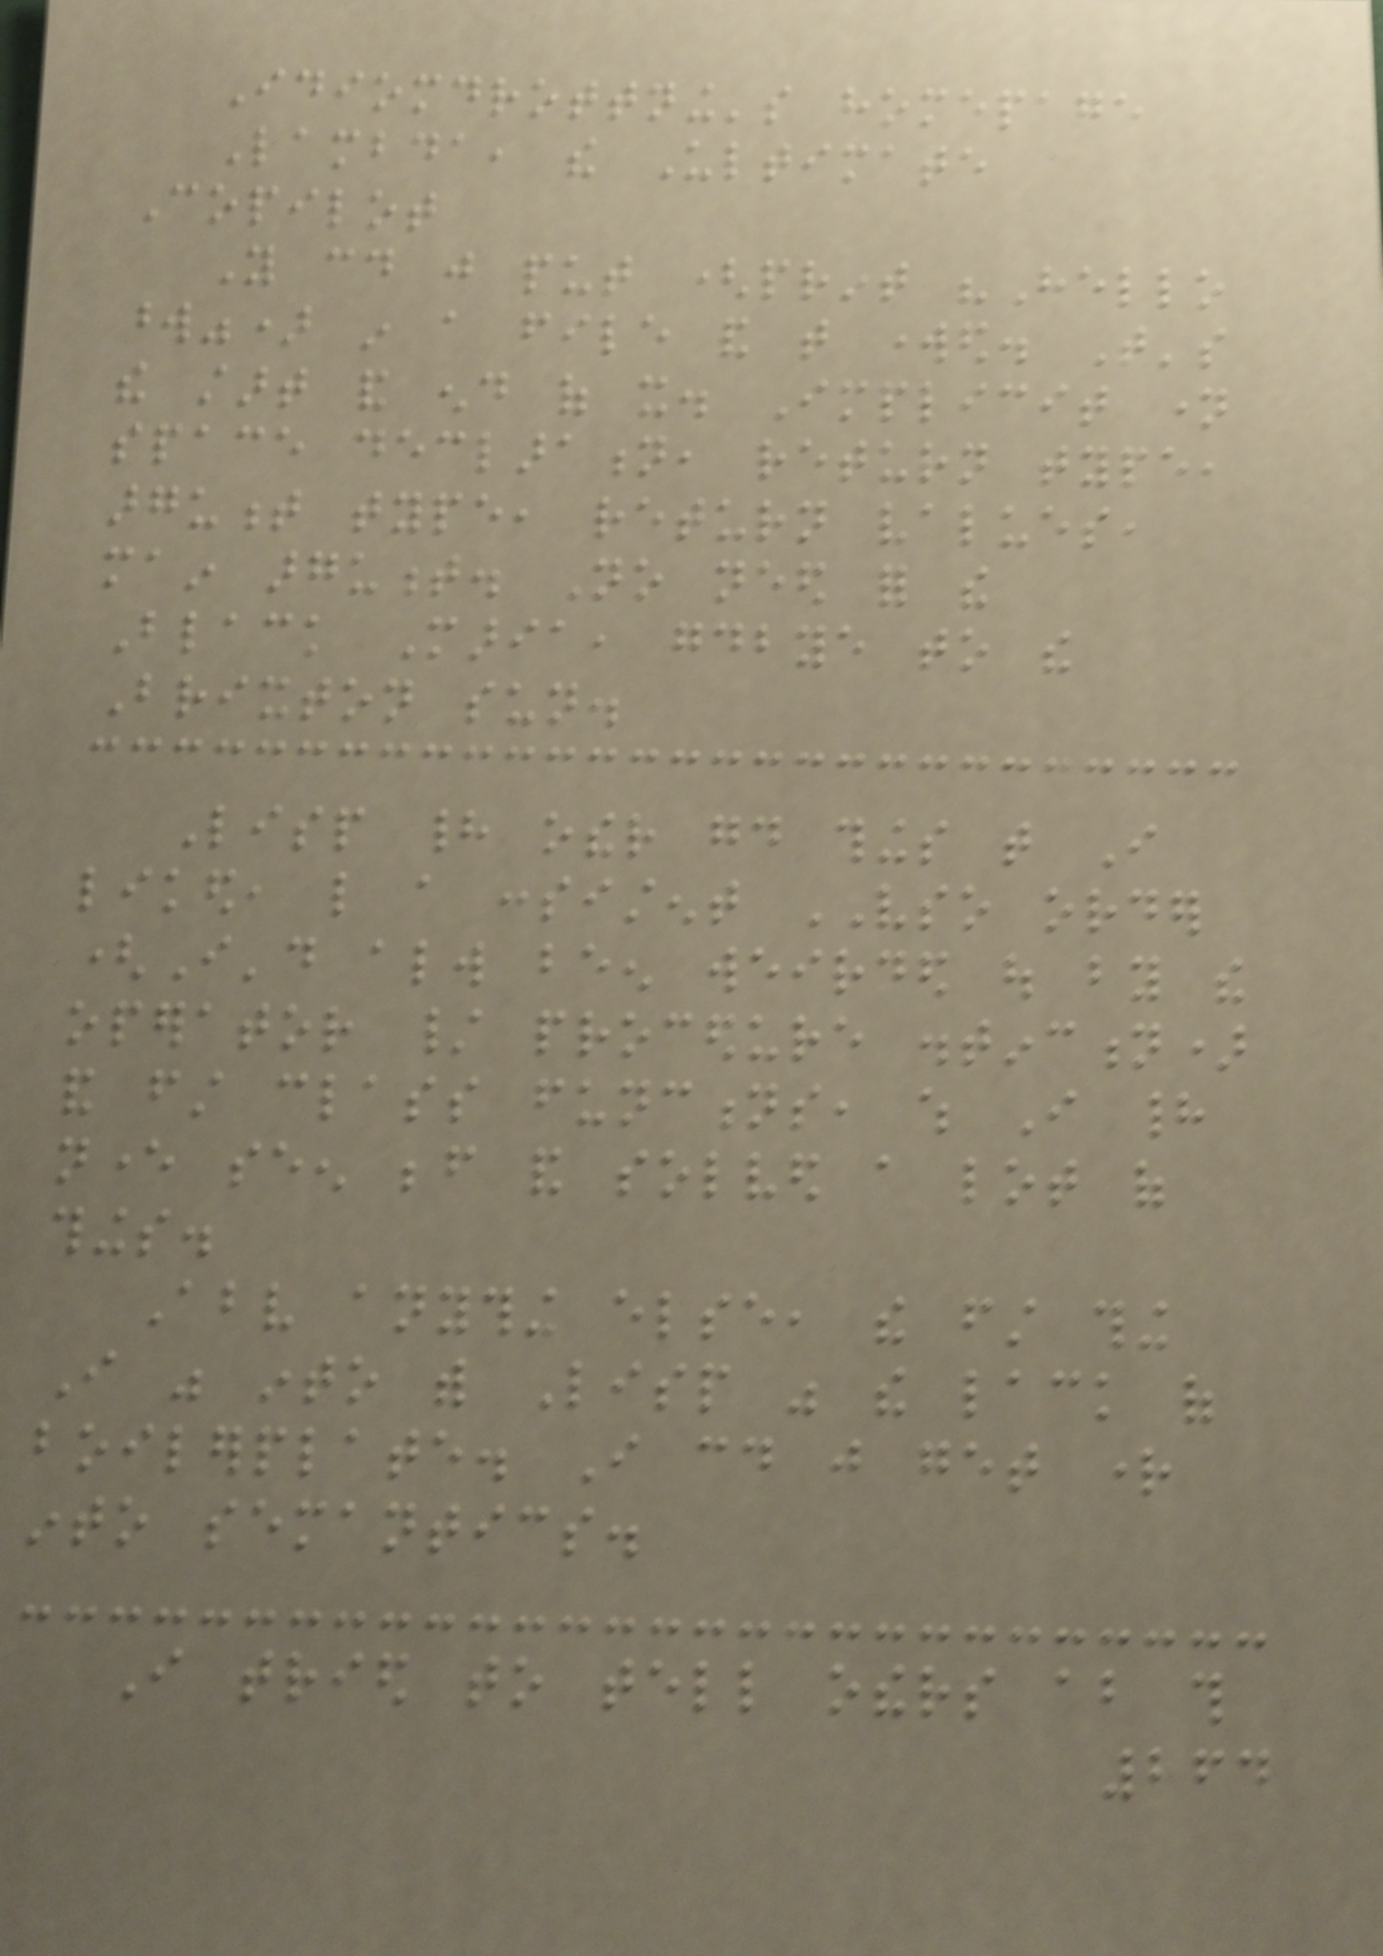Idiomdrottning's homepage
Lambda, the Ultimate
Copilot
You could just put (print "Hello
word") in a file and that worked. That's
the start and end of it. Implicit name
space declaration, return type,
argument type, return values,
main argument. No need for the
Black Maria, goodbye to the
Brixton sun.
Lisp had other good things that I
liked, like a consistent VSO order
(I'd always been weirded out by the
operator / procedure distinction)
and first class functions, which I had
never seen before and solved a lot of
things.
Above anything else, the first thing
I was into with Lisp was the lack of
boilerplate. I could just get right
into semantics.
I tried to tell others about this
264
